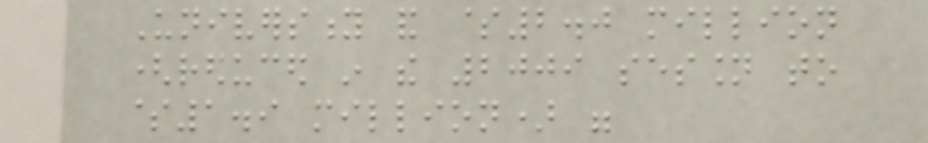University and $2.0 million
(reduced in the 2009 session to
$1.9 million) were
